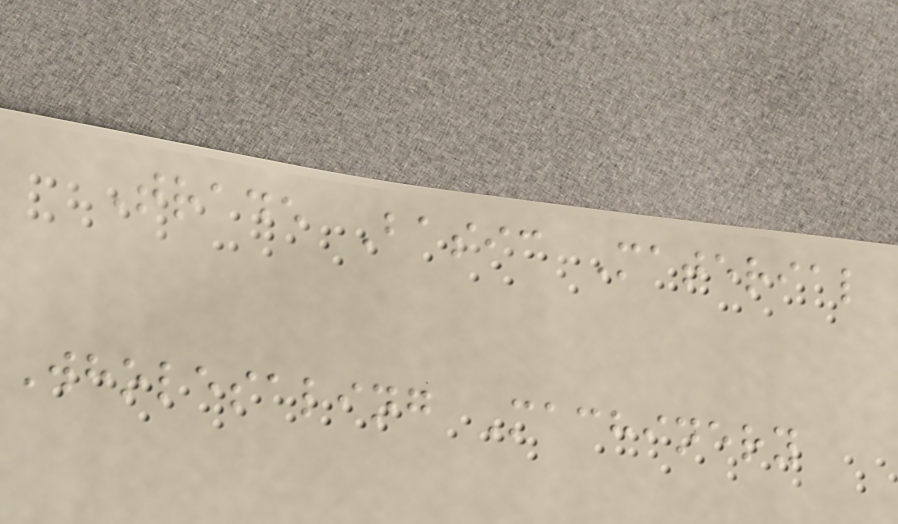Trade Basic Material
Wholesaling Machinery
